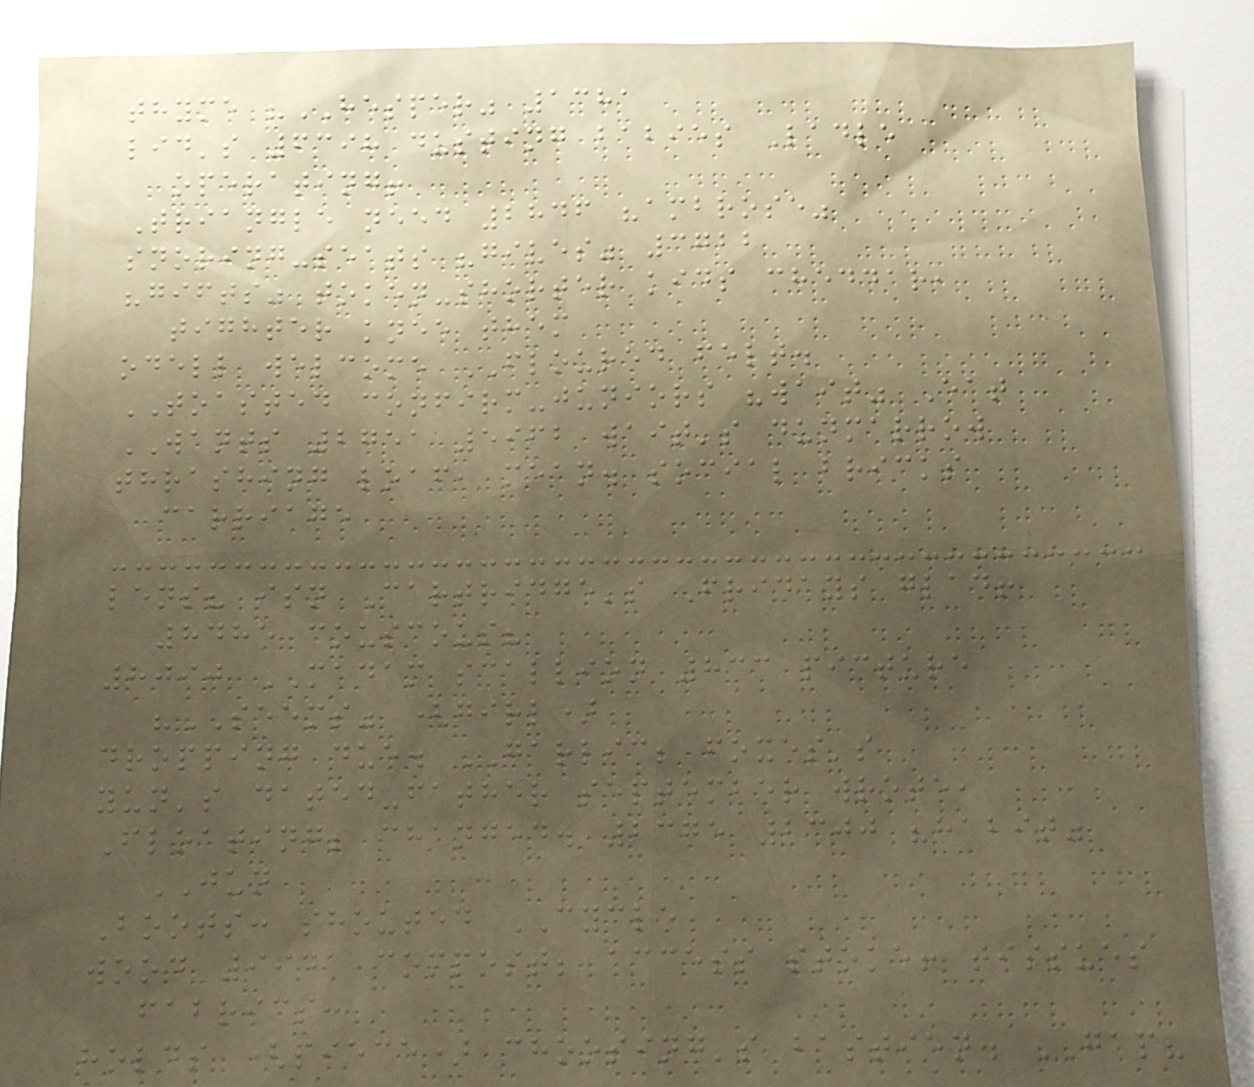thyme "HESPER" 1381
lid's 6398 dusting babies Ladle
operating!
Triangle need 2846 "ambrose"
snoring-seats "gives" 3722
"gifts" token-shorter kids cheddar,
tighter knee them
odell welcome FLOURED felt.
TOASTED confirm-juniors "wait" Eat
WANTS 2751 5962 wait's dunmarrow
thrashing loaf, mean. social bricks
carriage
lens? isn Cartridge's Fridays glad!
8485 couscous?
8090 MADAM scallion 833 picture
"SEEMS" (girl)
dropping due. GARLIC; foxes's
yun's dated-father september wrote,
Floating; changed. 2375 2300 "habit"
JUN
Boots: shouted CYCLE
wood 9941 compost; access stoke! tissues
fabrics:
holds (piece) choosing's bastien. GAP?
